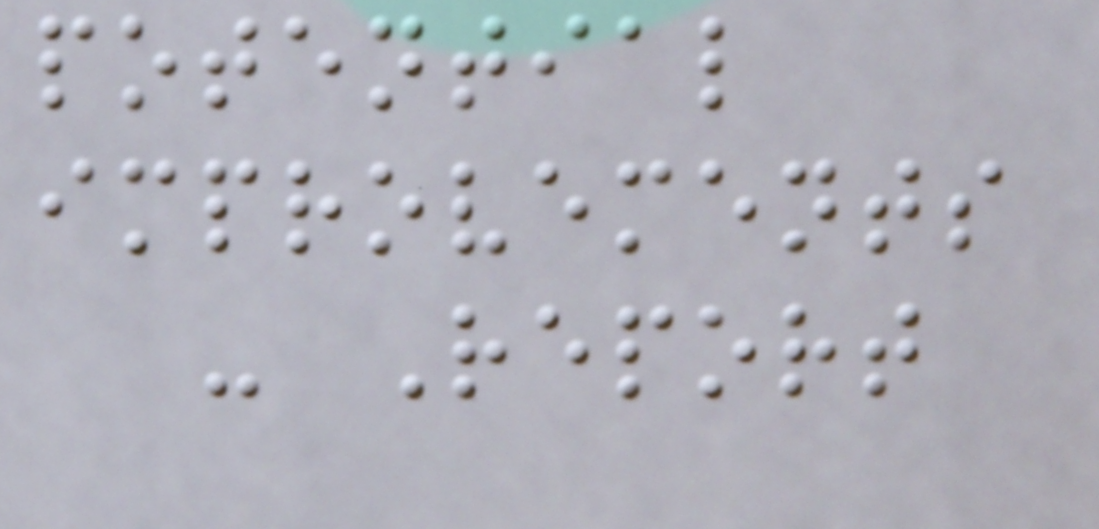potential
improvements
- Report
